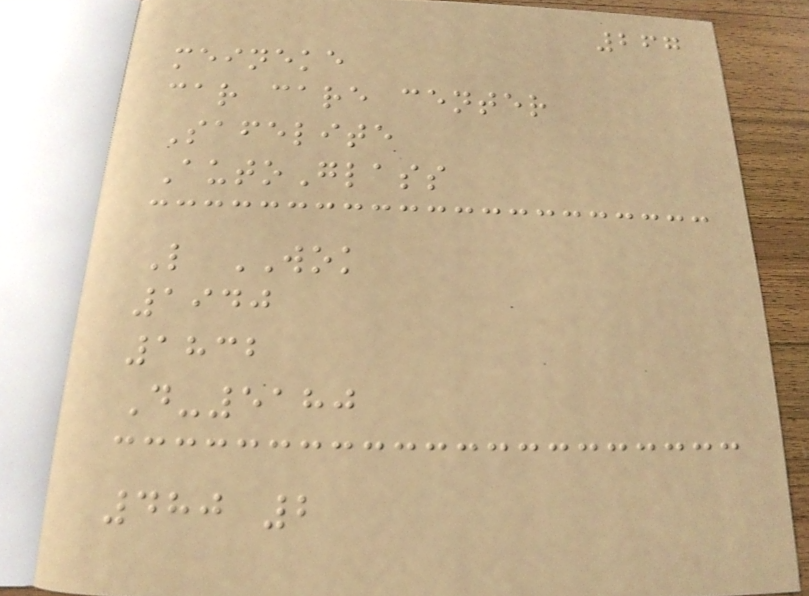267
meineke
car care center
Safelite
AutoGlass
L WOK
1940
1832
D-5180
480 2
